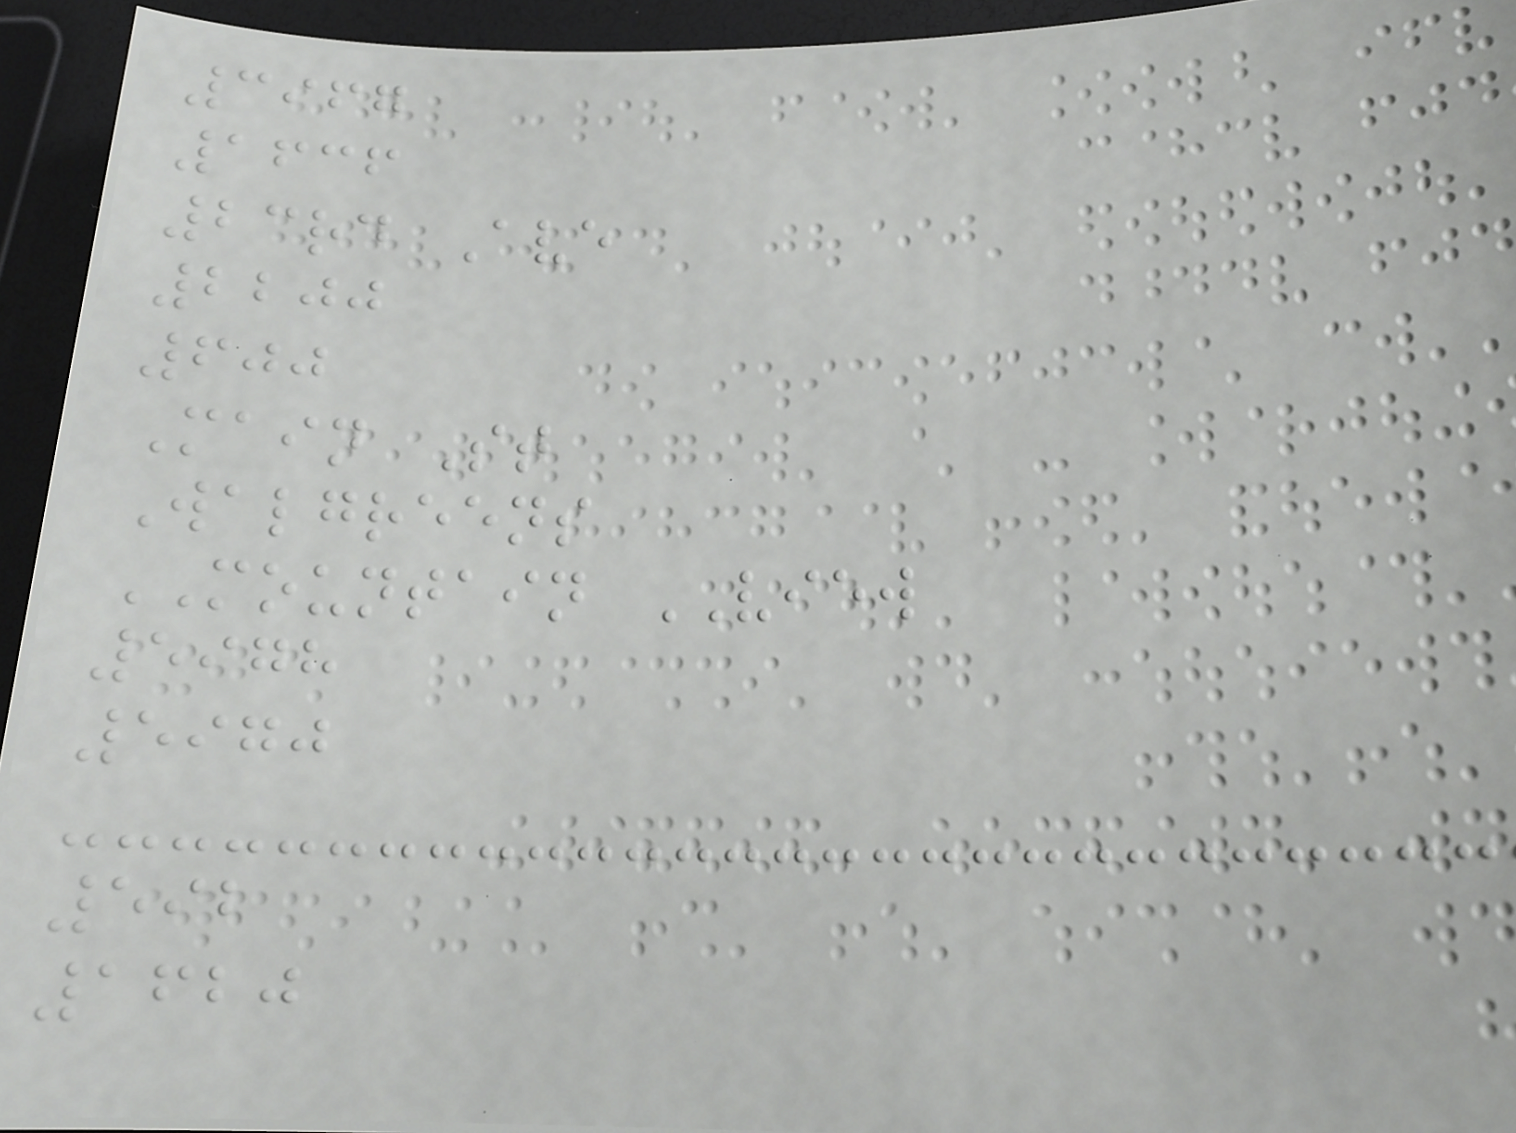3967
1636
23rd Ave
2200
600
Main St
Walgreens
MOUNTAIN VIEW
5978
5970
592
1620
